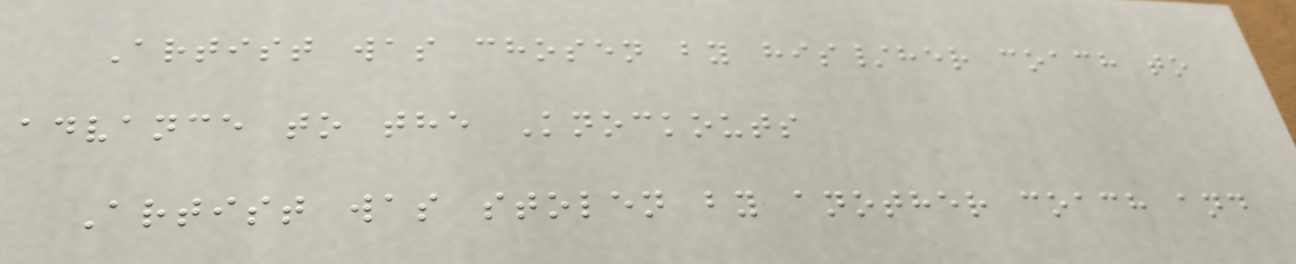Artist was chosen by his/her coach to
advance to the Knockouts
Artist was stolen by another coach and
